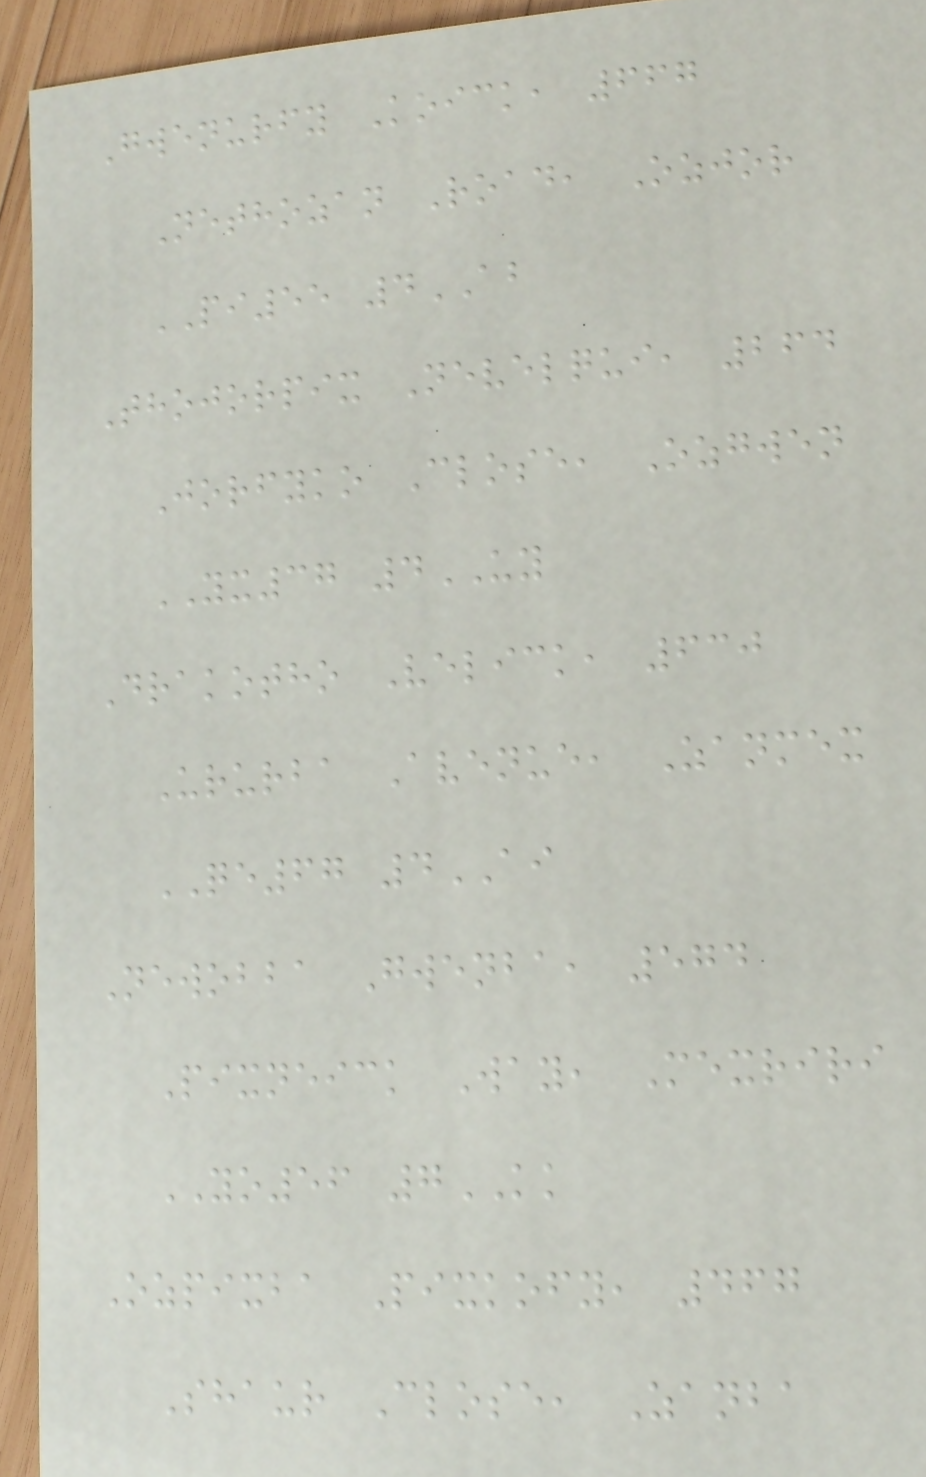Gwenurfy Koick, 667
Nethozan Road, Ozjor
PI55 4AB
Thojorpix Nevelqui, 264
Jorfyko Close, Ozgwen
YX37 4UY
Drakotho Velick, 630
Ururba Avenue, Zanmex
QE67 4AI
Newobba Gwenba, 574
Pixneick Way, Mexriri
YO56 7KK
Ozpixba Pixkofy, 467
Shaur Close, Zanba
